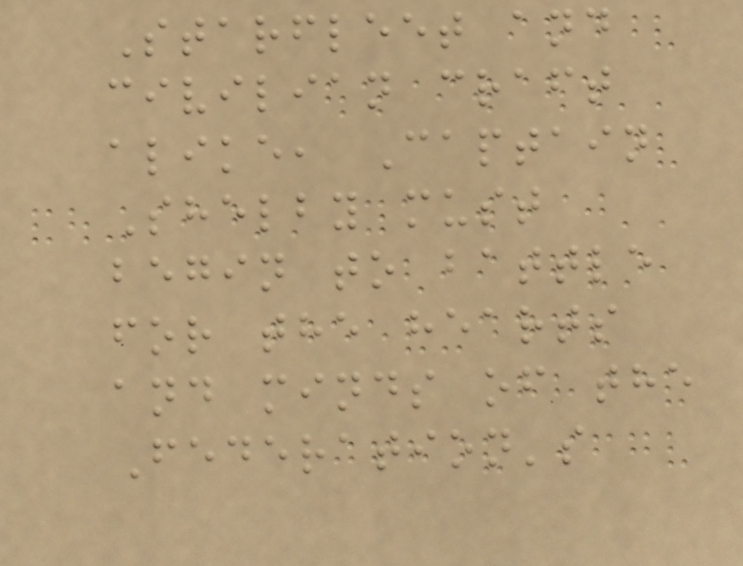Starfleet and
civilian craft
alike, Captain
Shelby must
begin to battle
for the hearts
and minds of the
Federation's
